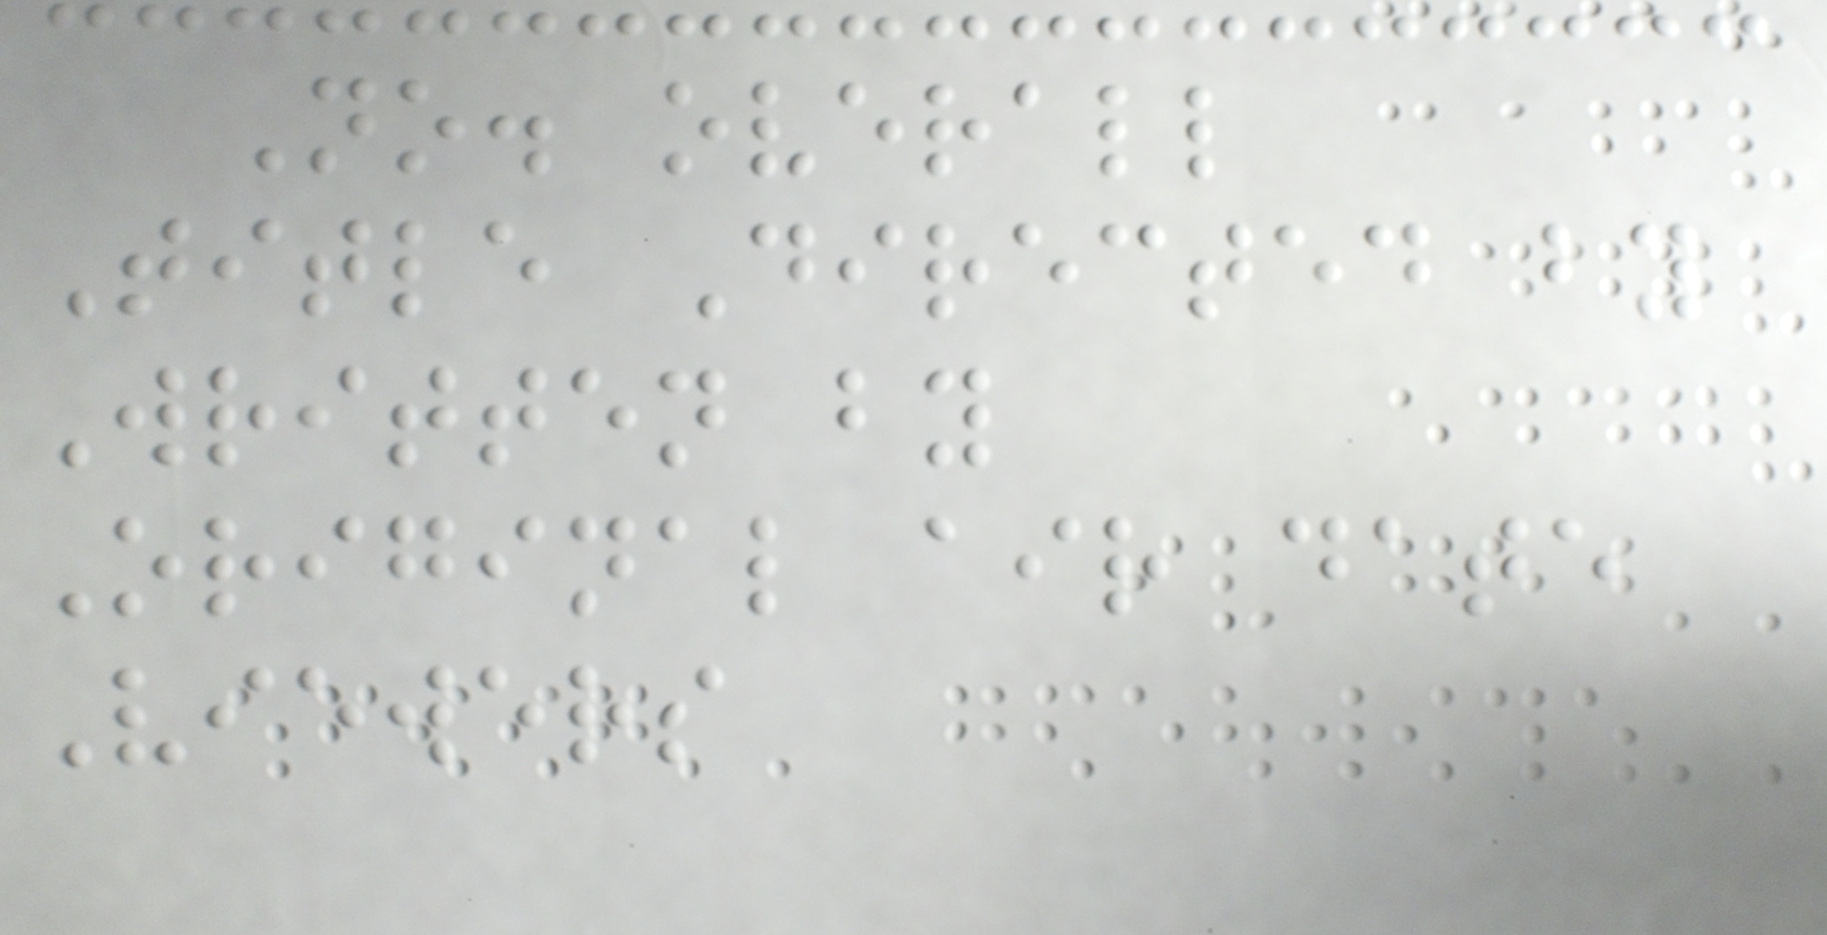No. overall
Title Directed by
Written by
Original air date
Viewers
